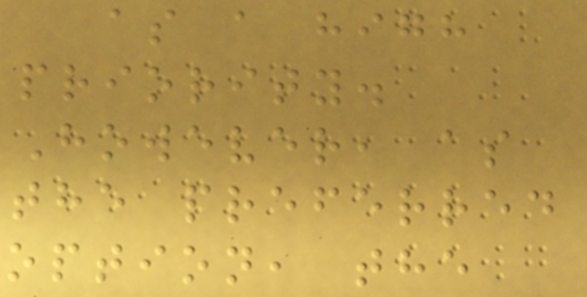as a high
priority.
However, as
the preferred
option, the
